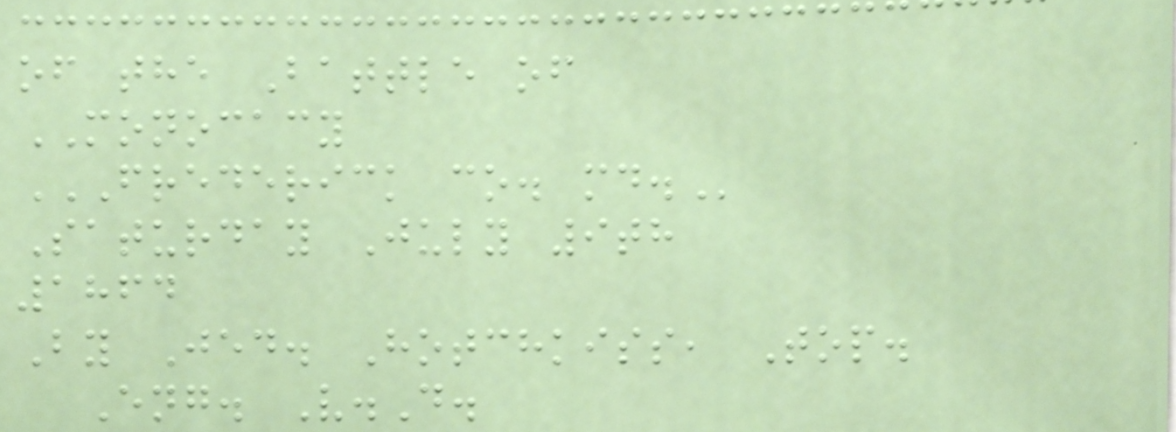of the Battle of
MONOCACY
FREDERICK CO. MD.
Saturday July 9th
1864
By Jed. Hotchkiss, Top.
Eng. V.D.
